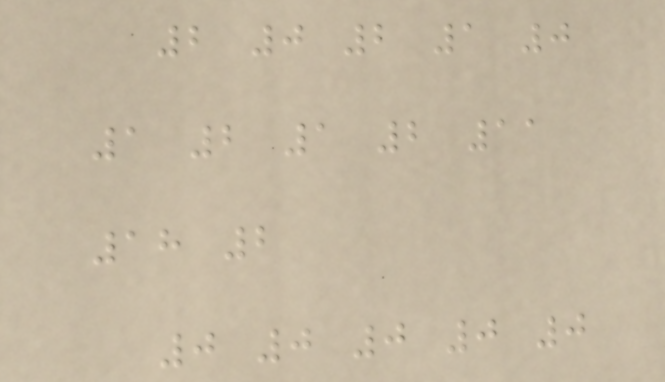2 0 2 1 0
1 2 1 2 11
18 2
0 0 0 0 0
